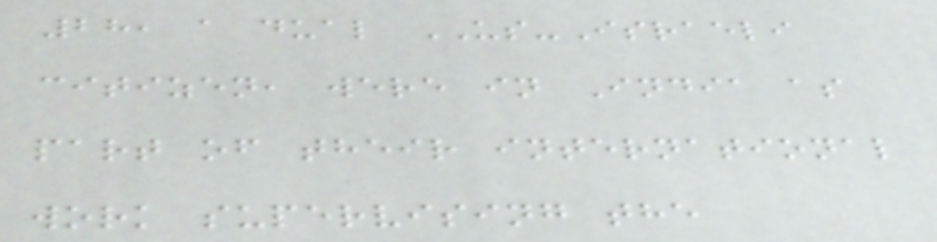28, a dual US-Israeli
citizen, were in India as
part of their international
work supervising the
